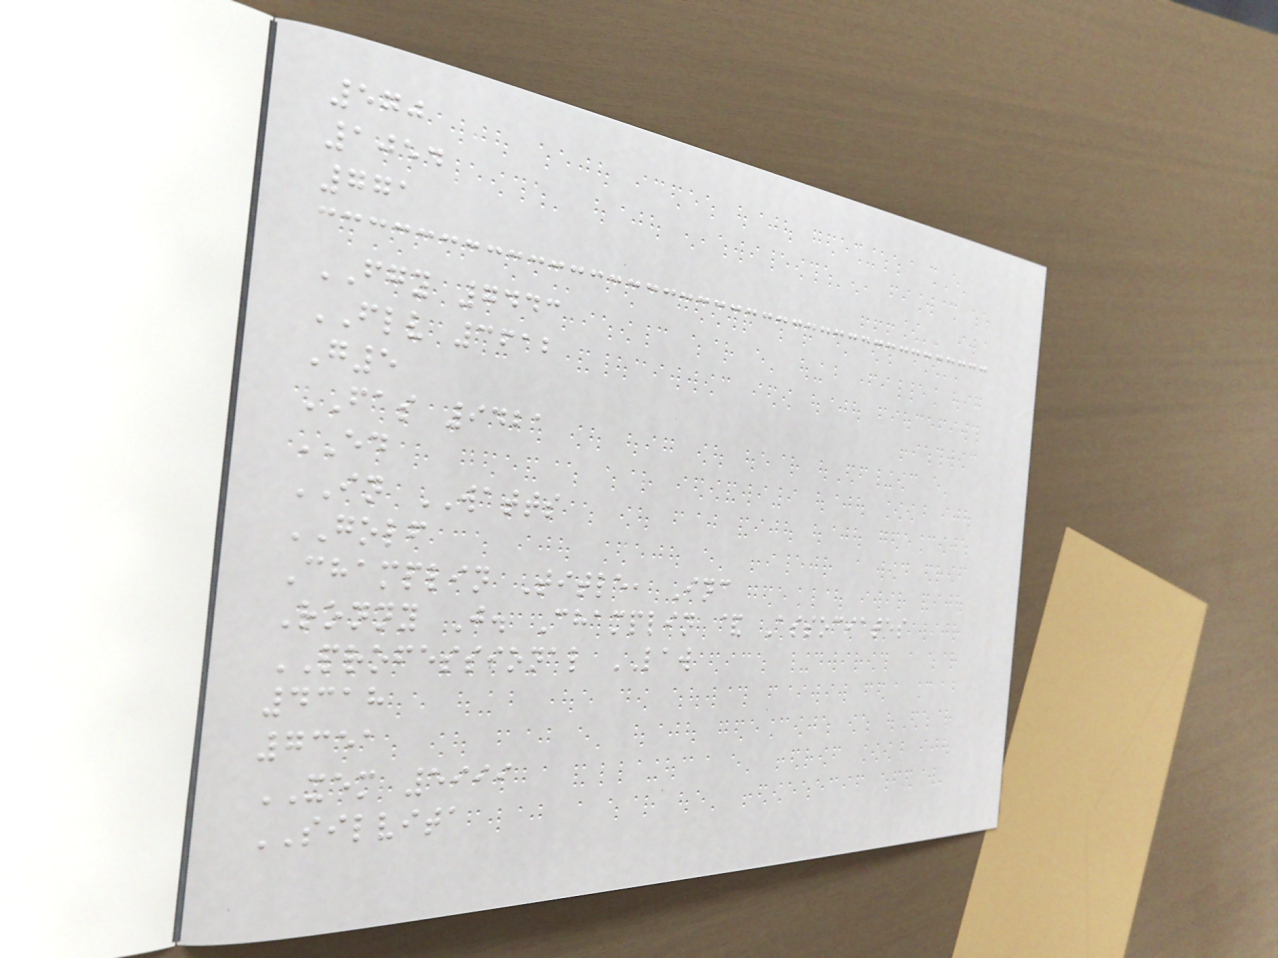570
1054
771
FGY 7443
FLV 3612
G5
FAS 9421
ED
IN WATTS
GOLF
Champlin Title, Inc
Ronny J. Champlin & Associates
PROFESSIONAL LAW
4318
7351
XEM 5999
SILVITA
